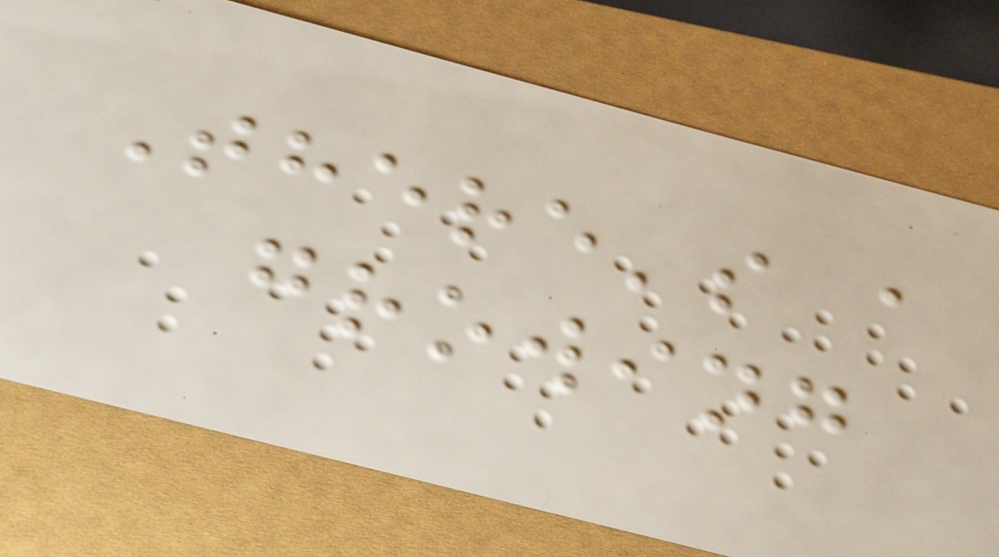There's a
growing
